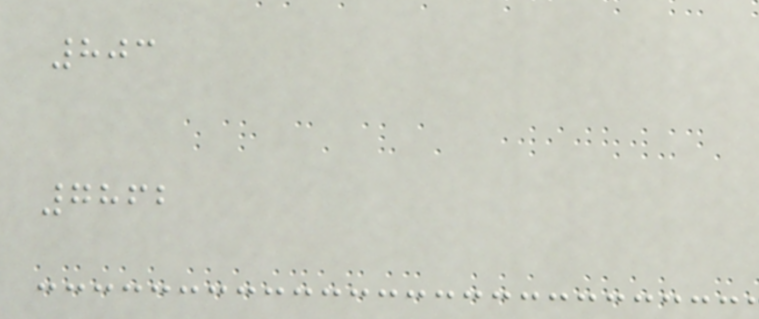803
7862
